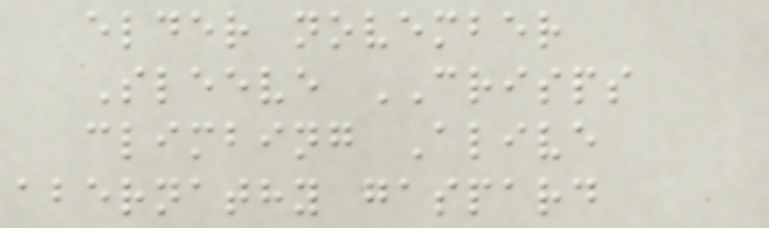elder november
Sleeve CRISPS
climbing Alive
abernathy gaspard
